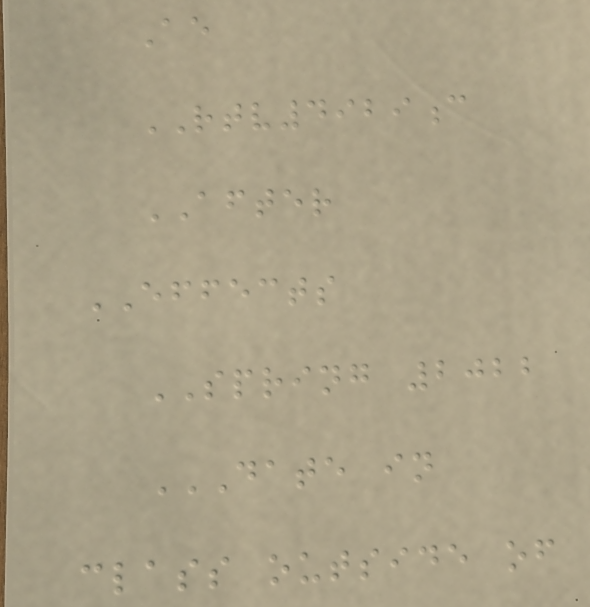Ae
RTV4929c
AFTER
EFFECTS
SPRING 2022
DATE IN
CLASS OUTSIDE OF
